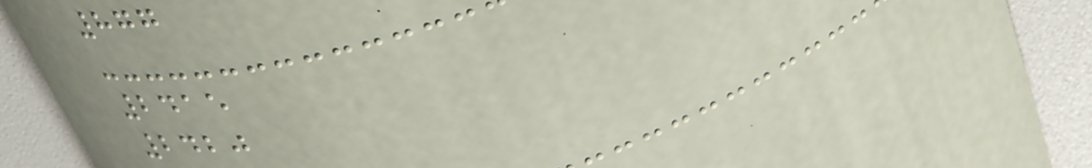877
2415
2420
